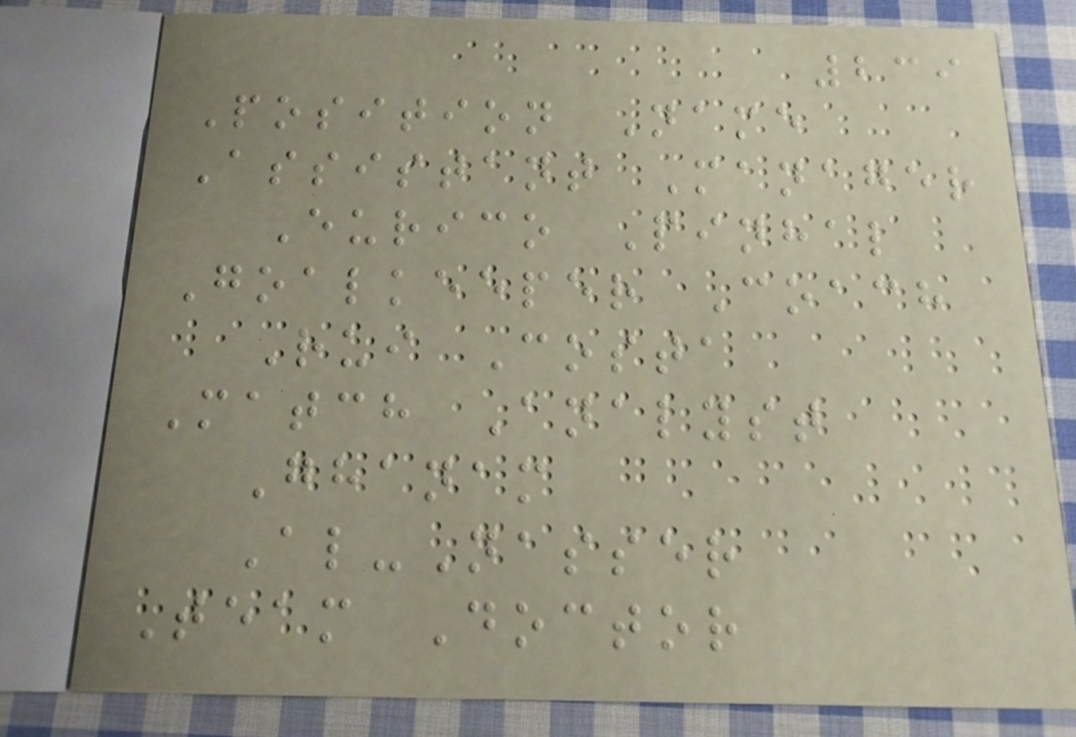239
Position Name
Assistant Manager
Eurico Pinhal
Goalkeeper Coach
Rui Costa
Match Analyst
Ghanam
Al-Nasser
Team Doctor
